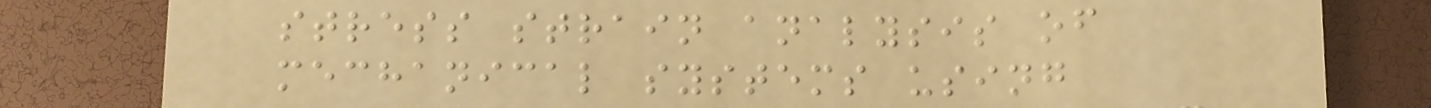stress strain analysis of
mechanical systems using
